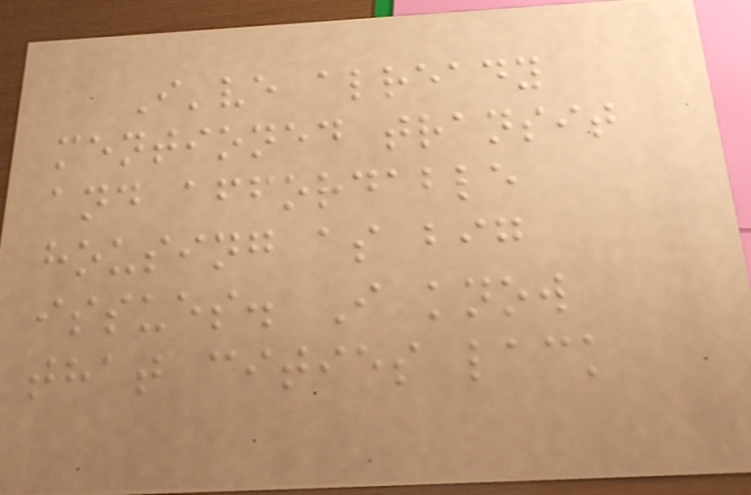I've already
mentioned transit
and affordable
housing as big
issues. I know
that cities lack
